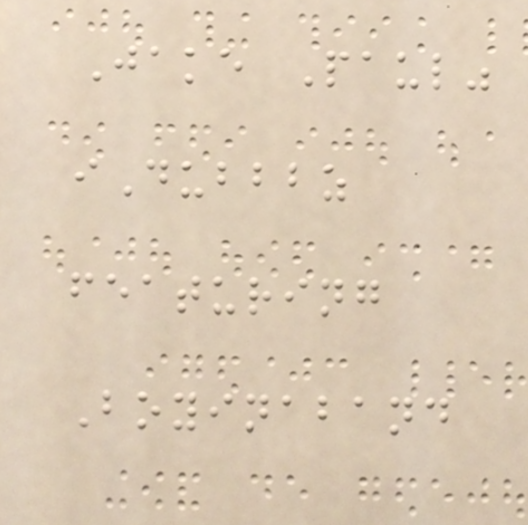Jake Paul"
iDubbbz
featuring
Boyinaband
